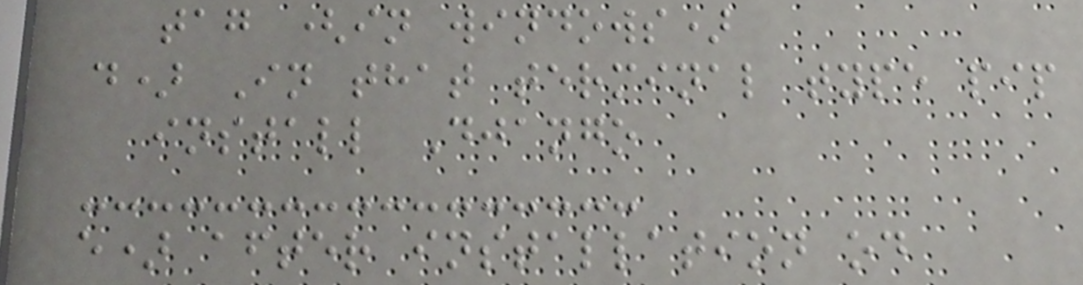tag (in windows)
d) In that terminal type pip
install Django
e) after installation od
